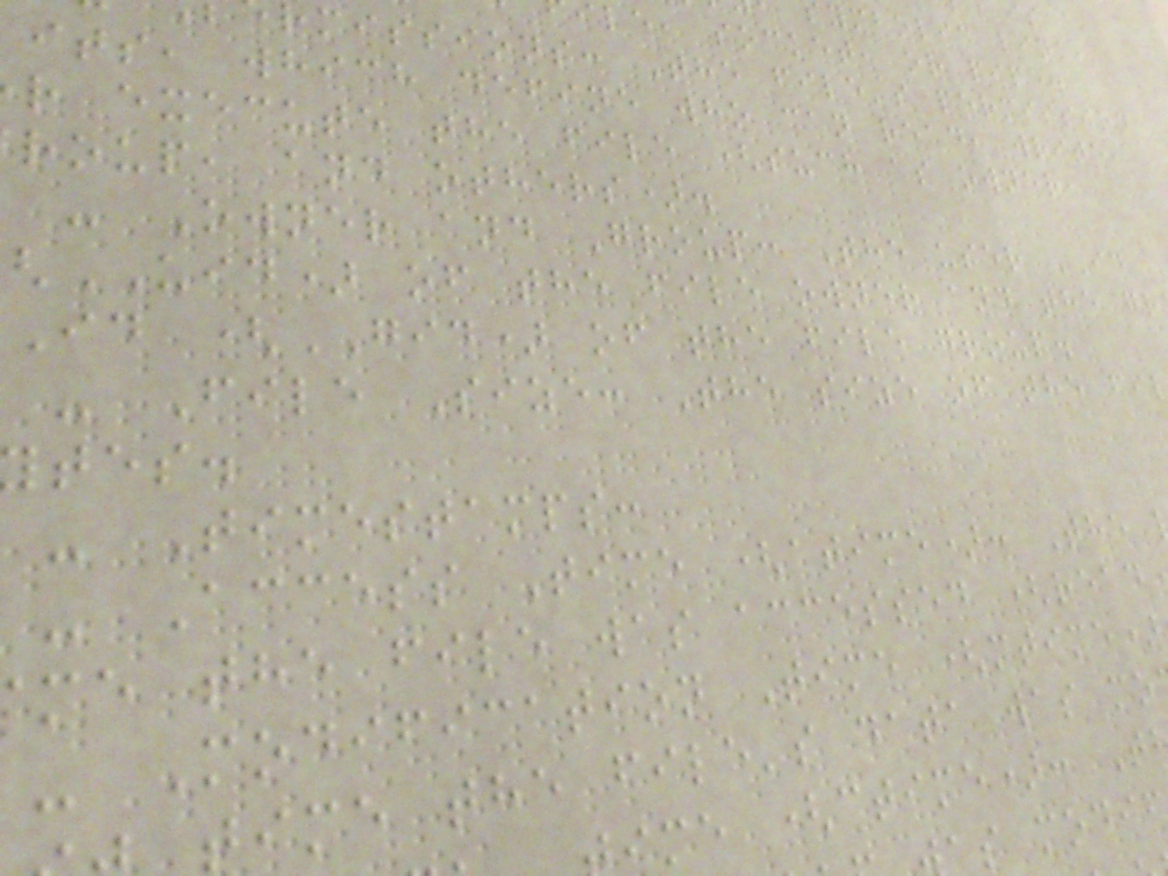ymbolic link,
le, socket, or pipe.
rmissions: The file's permission
its, which define who can read, write,
r execute the file (such as owner,
roup, and others).
- Owner and Group: The user ID
UID) of the file owner and the gr
id (GID) of the file group.
- File Size: The size of the fi
tes.
- Timestamps:
- Access Time (atime): The
me the file was accessed (read
- Modification Time (mtime)
time the file's data was mo
ime (ctime): T
